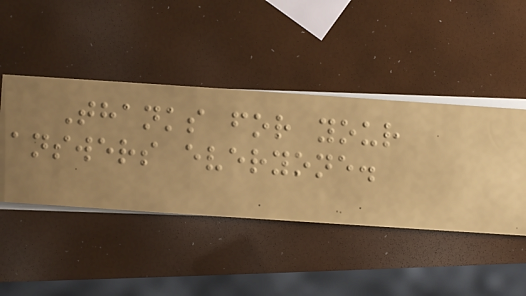Thanks for your
answers everyone.
